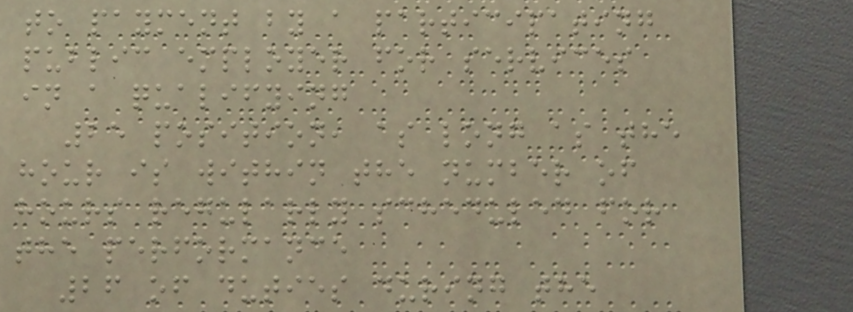to payment by a participating
public employer for services
in a qualifying
25 position, as long as the
hour is within the number of
hours regularly scheduled for
the performance
26 of duties during the
